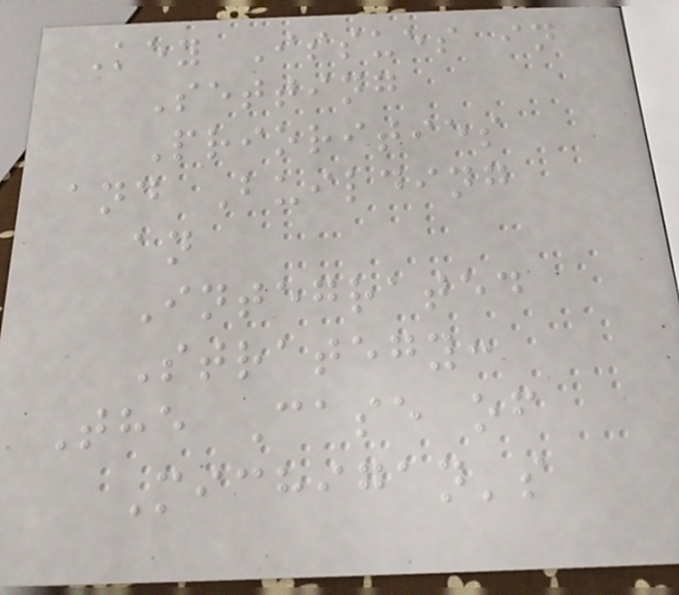Key Issues in
Setting
Priorities
and Building
an
Integrated
Strategy:
The Case of
Michigan's
